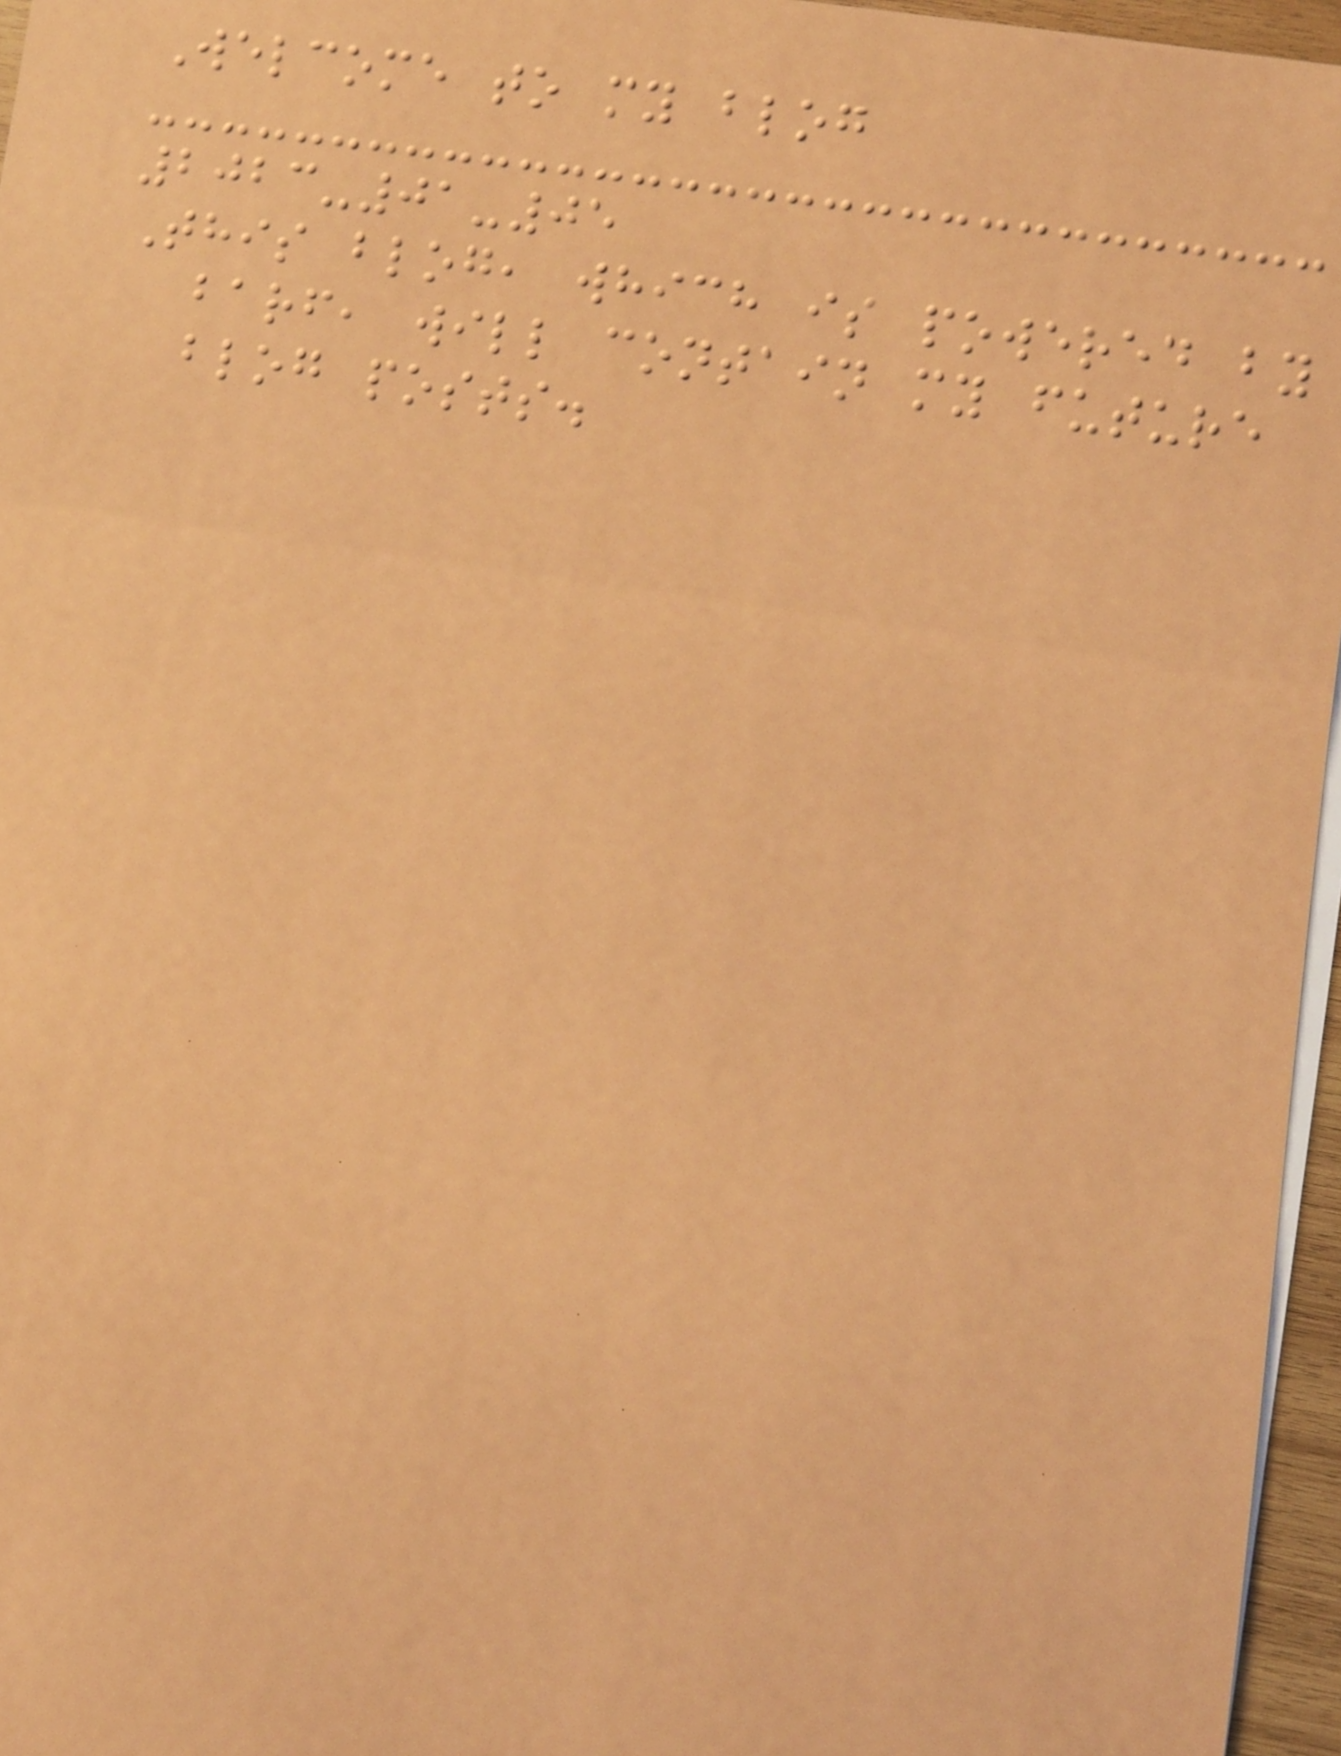Welcome to my blog
2023-01-05
This blog, which is powered by
barf, will contain my future
blog posts.
